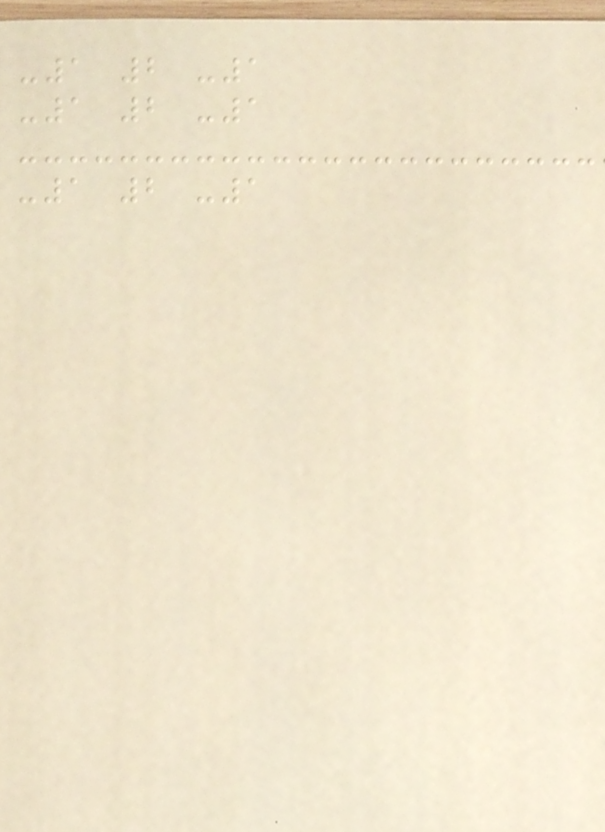-1 2 -1
-1 2 -1
-1 2 -1
